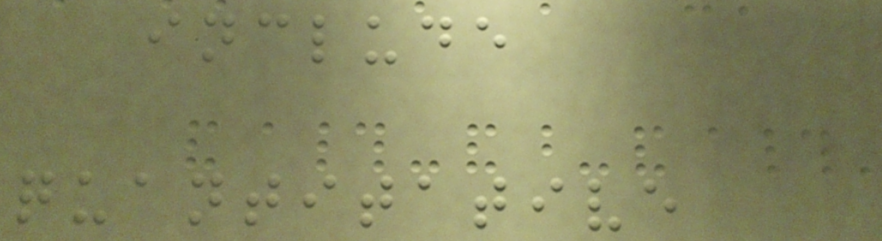include
quantitative
